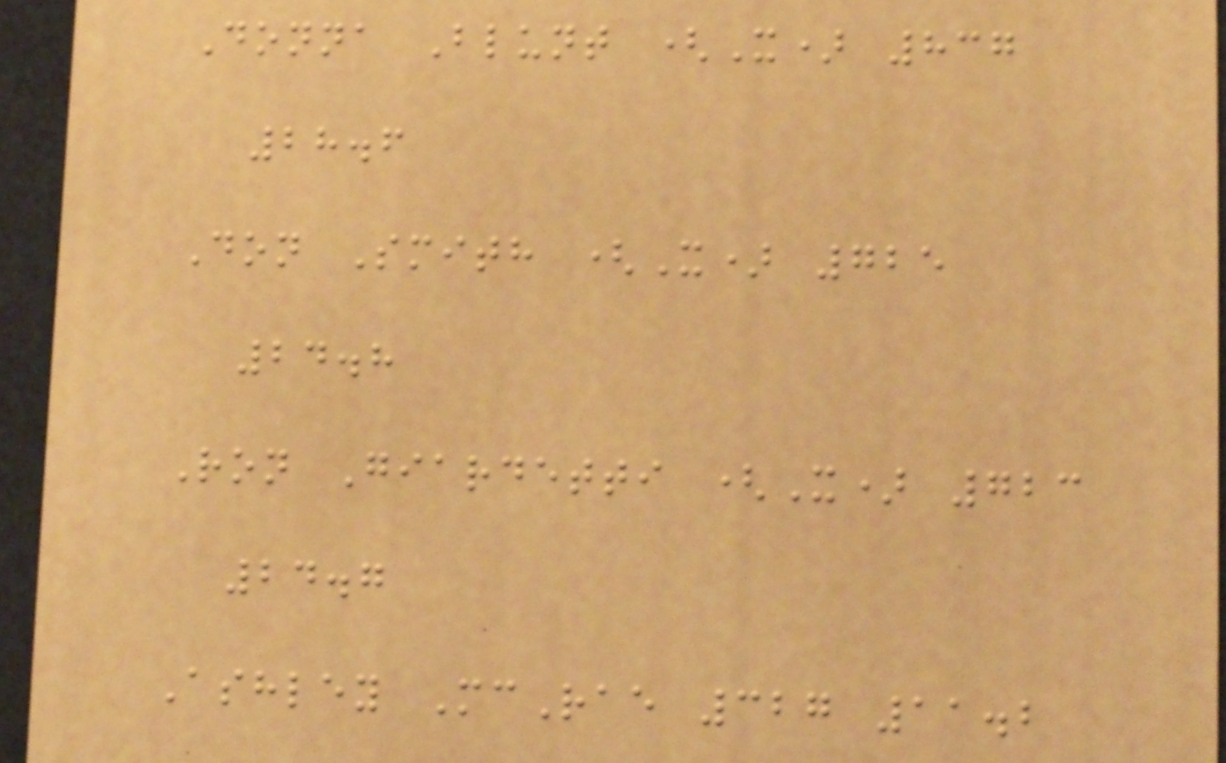Donna Blunt (X) 837
28.6
Don Smith (X) 725
24.8
Ron Giardetti (X) 723
24.7
Ashley McRae 327 11.2
